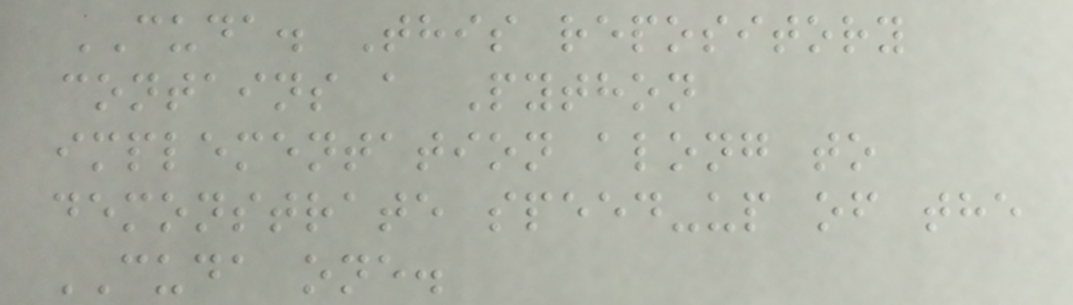CUDA. This repository
contains a Python
implementation along to
demonstrate speed-up of the
CUDA one.
